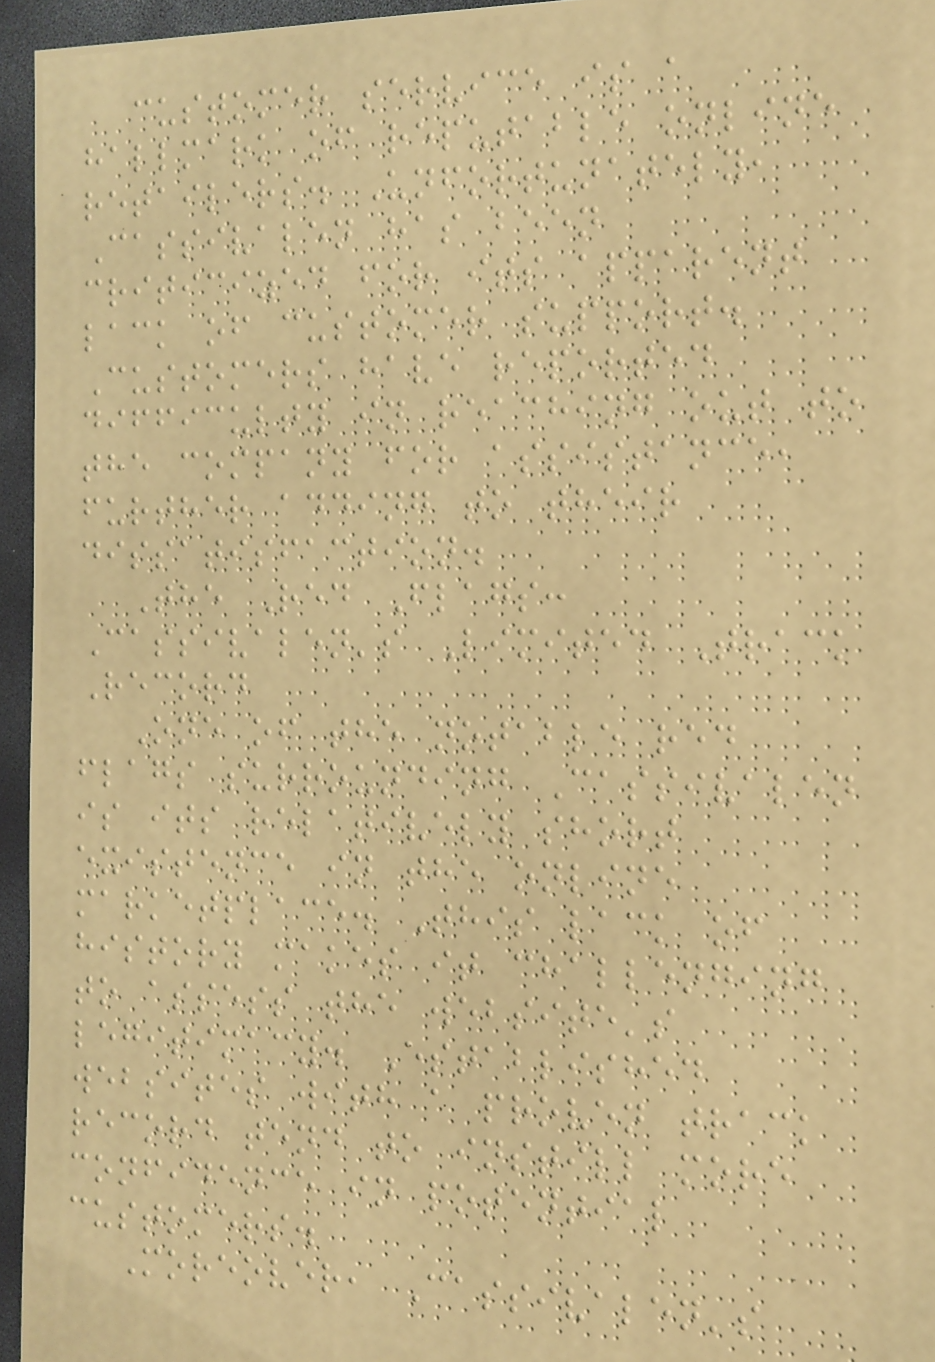customer service is a
hallmark of reputable online
retailers. Unfortunately,
Cassivalen has been
criticized for its apparent
lack of customer support.
Customers have reported
difficulty in reaching out to
the company for assistance,
further adding to their
dissatisfaction.
The Red Flags:
Cassivalen's Limited Track
Record
One of the notable red
flags surrounding Cassivalen
is its relatively short
existence in the online
marketplace. This lack of
history makes it challenging
to assess the website's
legitimacy. Established
websites with a proven track
record tend to instill more
confidence in potential
customers.
Moreover, Cassivalen's
